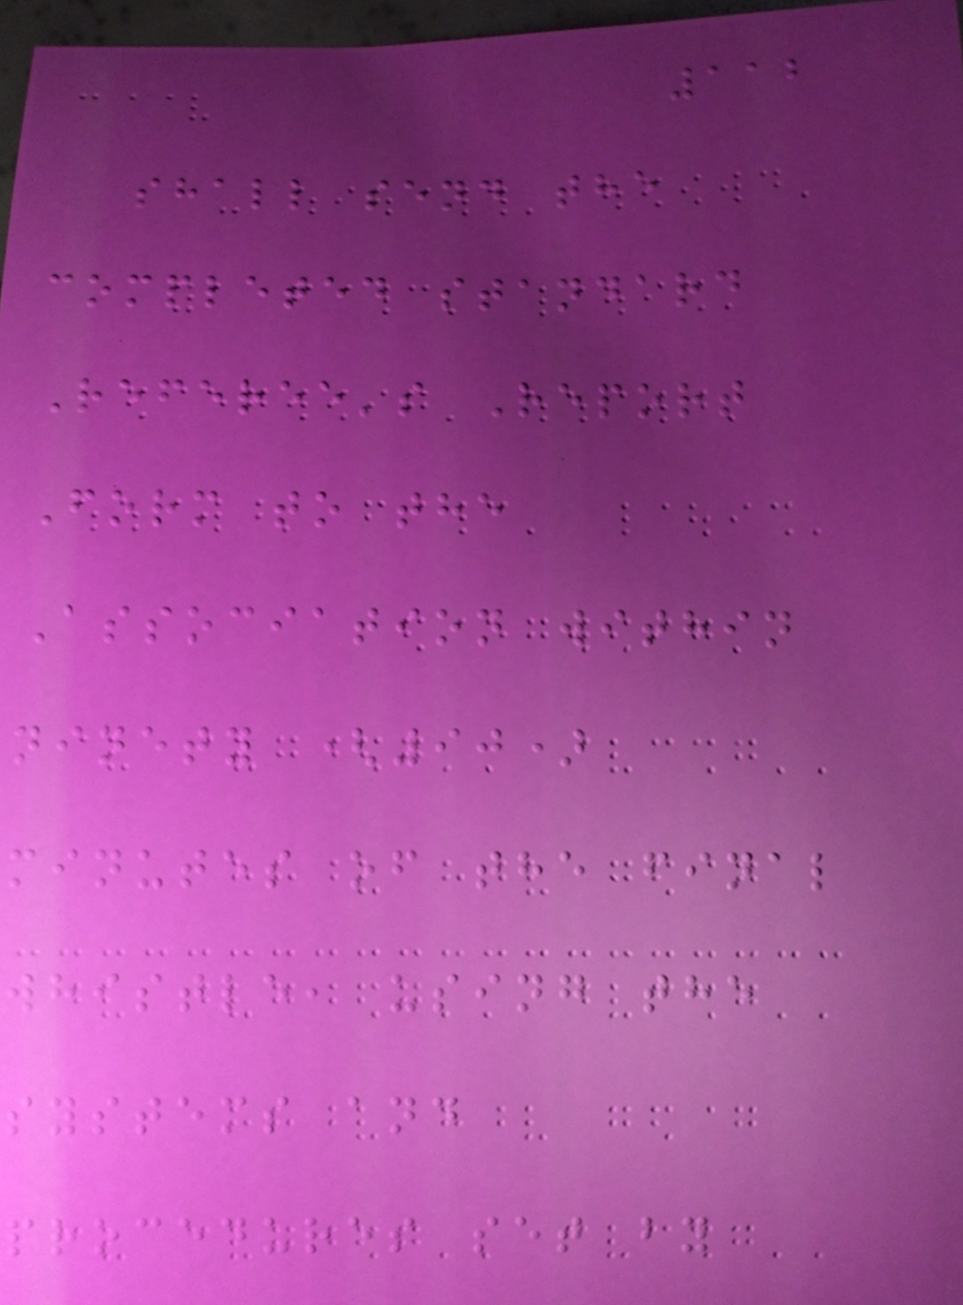112
shall send the
completed standard
Referee's Report
Form to the
Association within
ninety (90)
minutes of the final
whistle, using the
systems and
procedures set by
